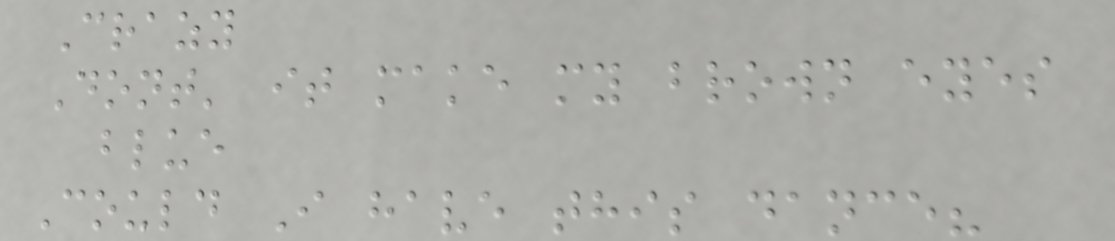Crazy
Dont' it make my brown eyes
blue
Could I have this dance?
